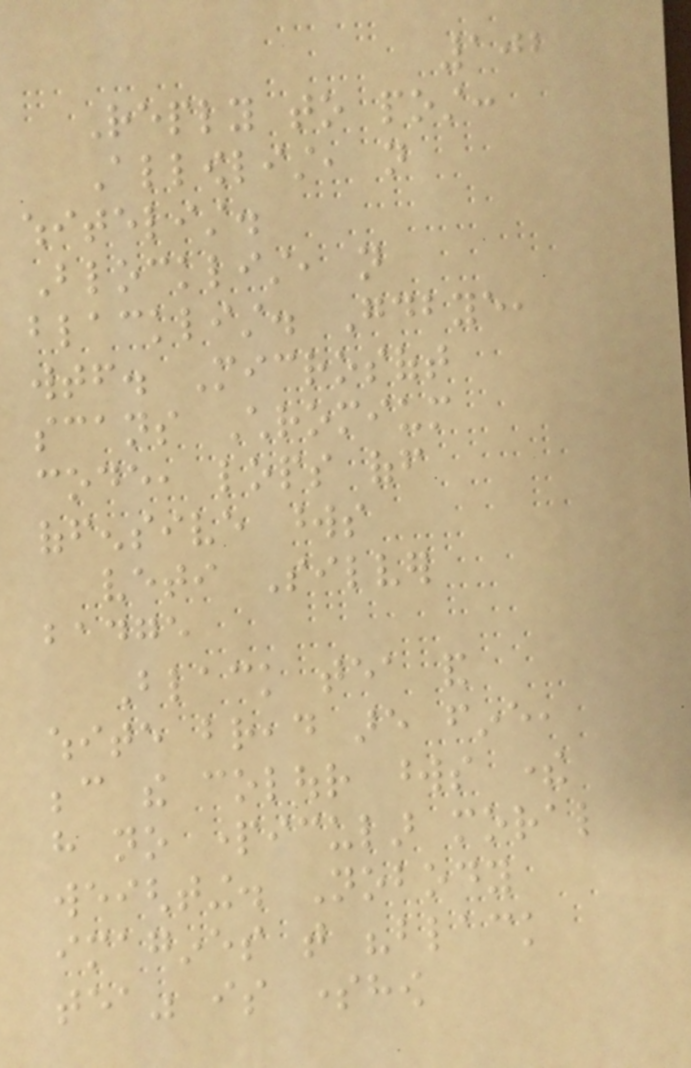102
Reply to post:
Allowlist, not
whitelist.
Blocklist, not
blacklist. Goodbye,
wtf. Microsoft
scans Chromium
code, lops off
offensive words
veti Silver
badge
Black tea and
white bread are fine,
because the colour words there
have no particular moral
weighting. Nobody
imagines that "black
tea" is somehow
